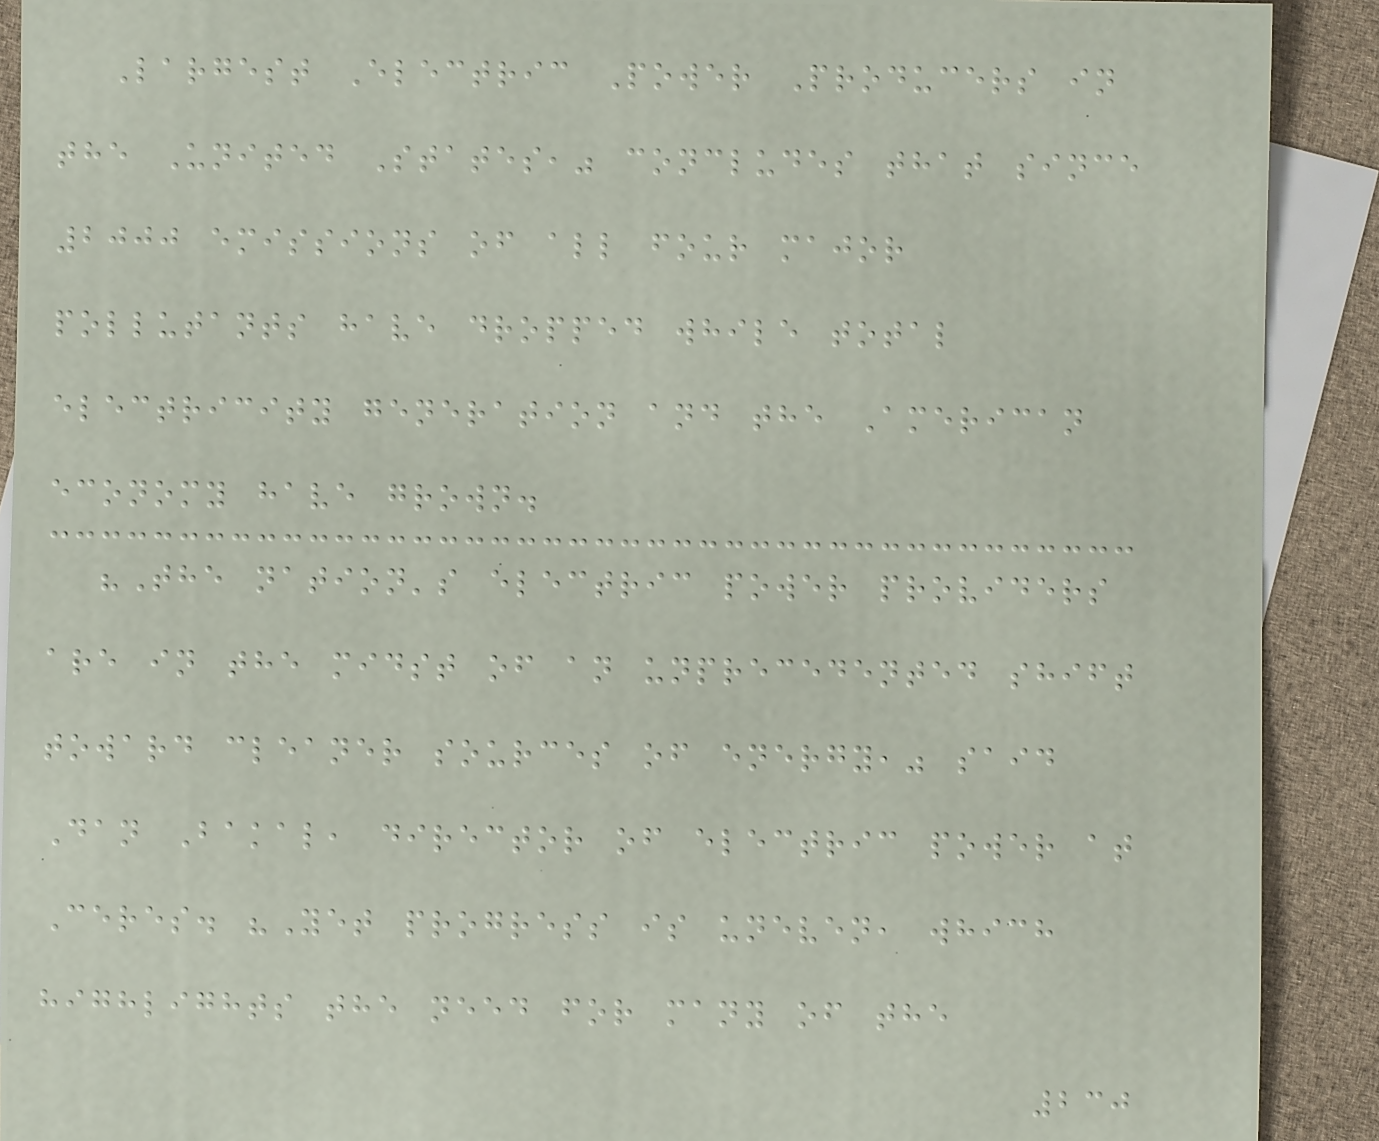Largest Electric Power Producers in
the United States," concludes that since
2000 emissions of all four major
pollutants have dropped while total
electricity generation and the American
economy have grown.
"The nation's electric power providers
are in the midst of an unprecedented shift
toward cleaner sources of energy," said
Dan Bakal, director of electric power at
Ceres. "Yet progress is uneven, which
highlights the need for many of the
230
